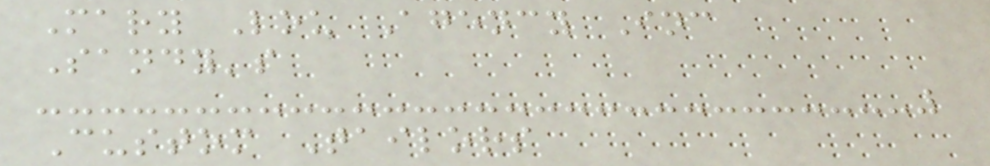Mary Lou Agency Inc
Sandy's
Custom Tailors
